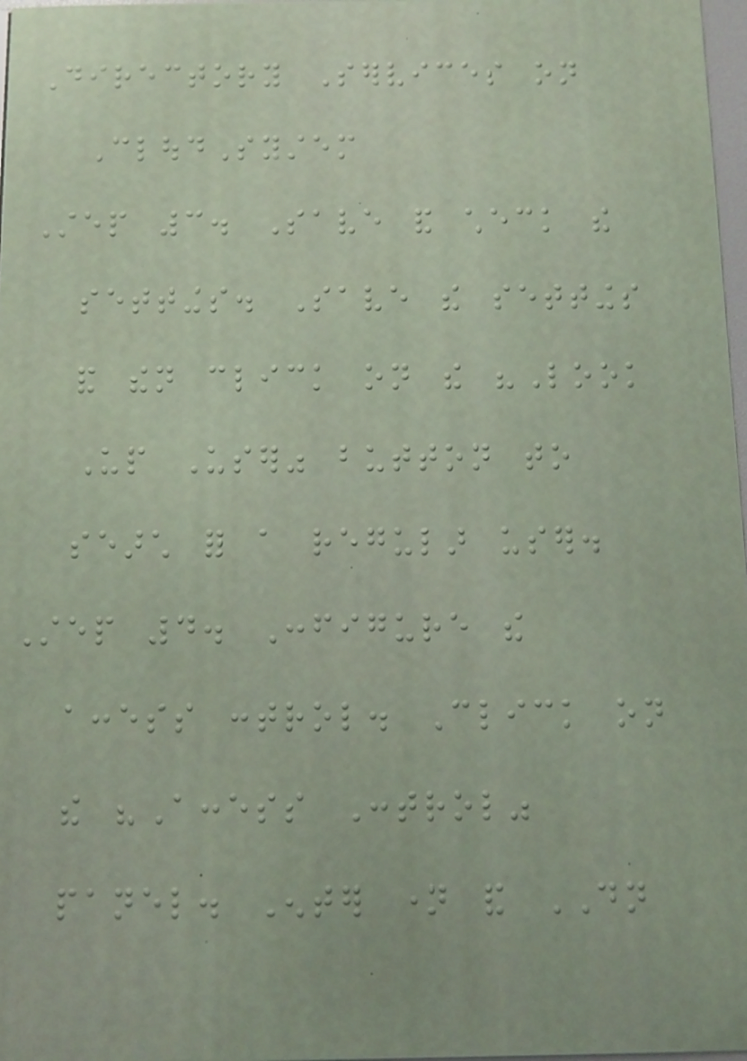Directory Services on
CloudSystem
Step 3. Save and check the
settings. Save the settings
and then click on the "Look
Up User" button to
search for a regular user.
Step 4. Configure the
access control. Click on
the "Access Control"
panel. Enter name and DN
